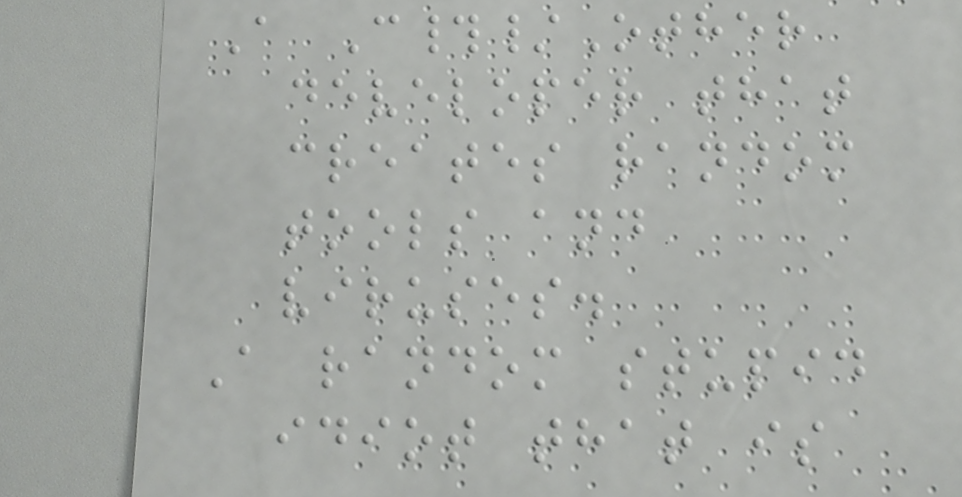A C#/Other
developer that
creates random
tools and
viruses.
A random stupid
idiot that is
